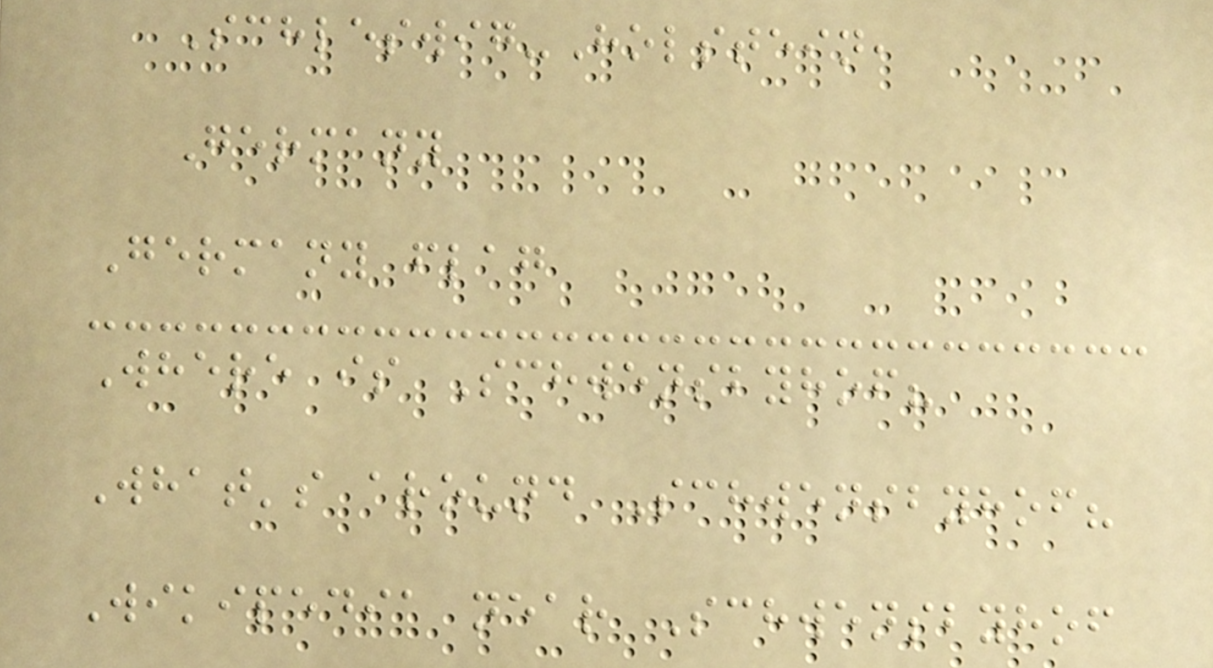Schleswig-Holstein,
Germany
Germany flag
Where is Schwensbyhof?
What's around Schwensbyhof?
Wikipedia near Schwensbyhof
